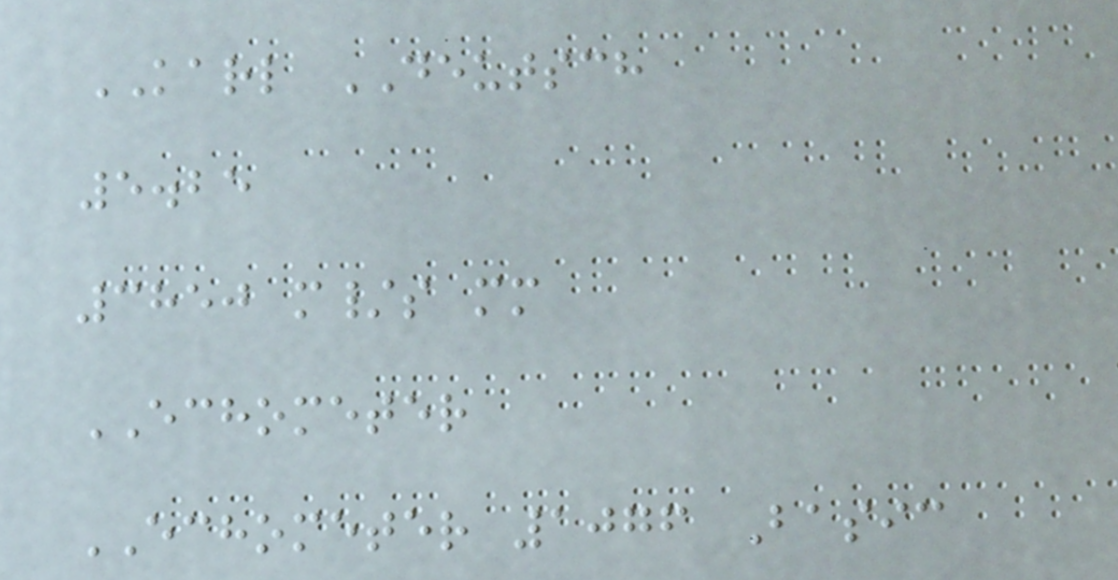KARL DEUTSCH
5.25
3850 m/s mm
ECHOMETER
ECHOMETER 1076 Basic
